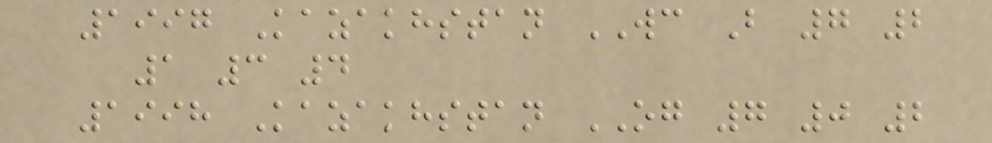1997 Kazakhstan WC B 7 2
1 3 4
1998 Kazakhstan OG 7 0 2
